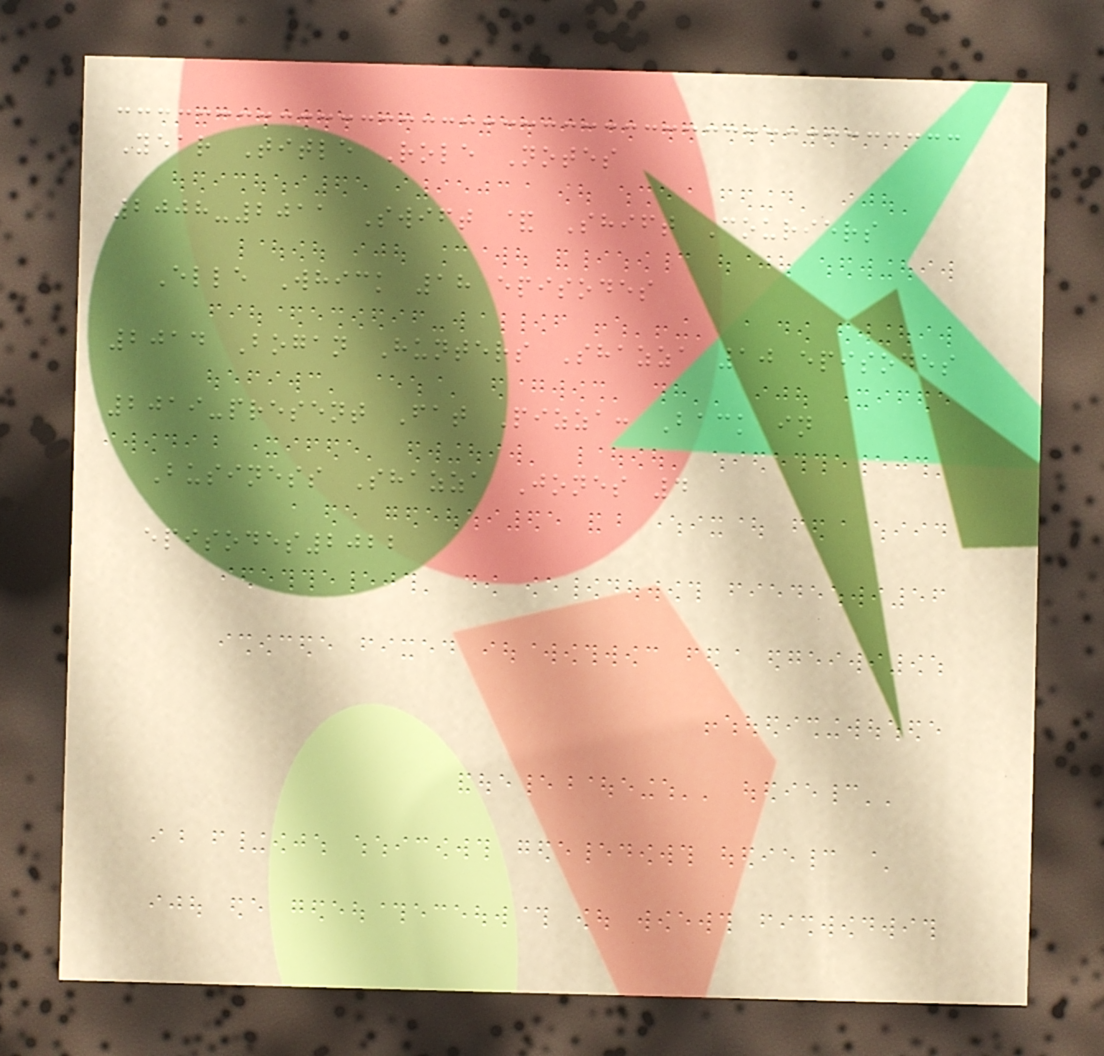Year Title Role Notes
2008-2011 Swift & Shift Couriers
Elle Whick 18 episodes
2014 Bogan Hunters Shazza 10 episodes
2019-present Fat Pizza: Back in
Business Shazza Jones 4
episodes2022
